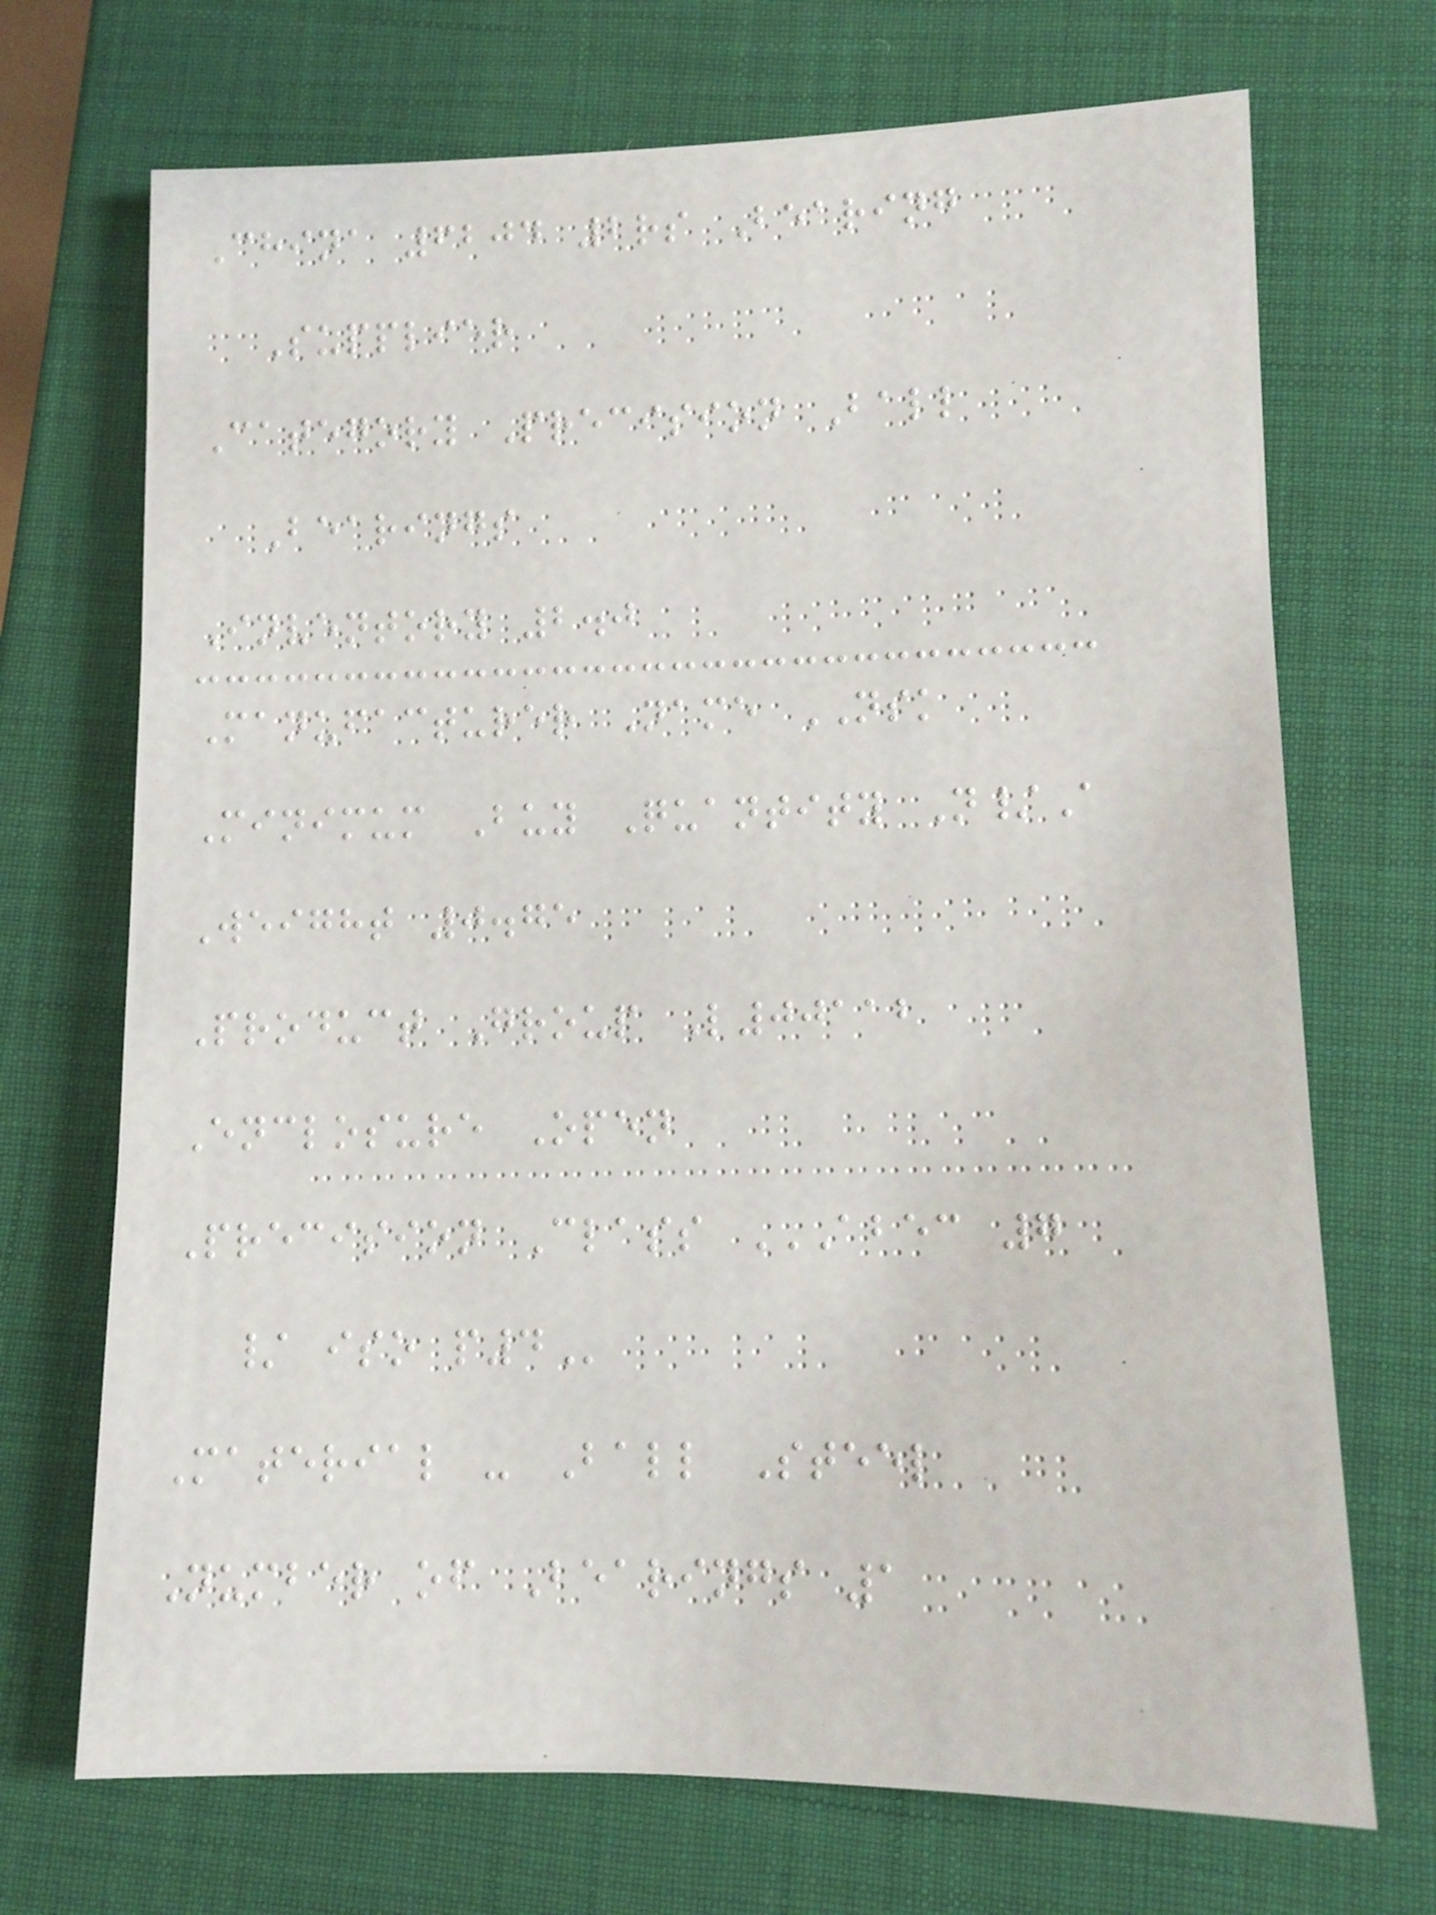China 6204 2rs Bearing
Supplier
Category Precision Ball
Bearings
Inventory 2.0
Manufacturer Name NSK
Minimum Buy Quantity N/A
Weight 0.75
Product Group L00112
Enclosure Open
Precision Class ABEC 7
/ ISO P4
Material - Ball Steel
Number of Bearings 1
